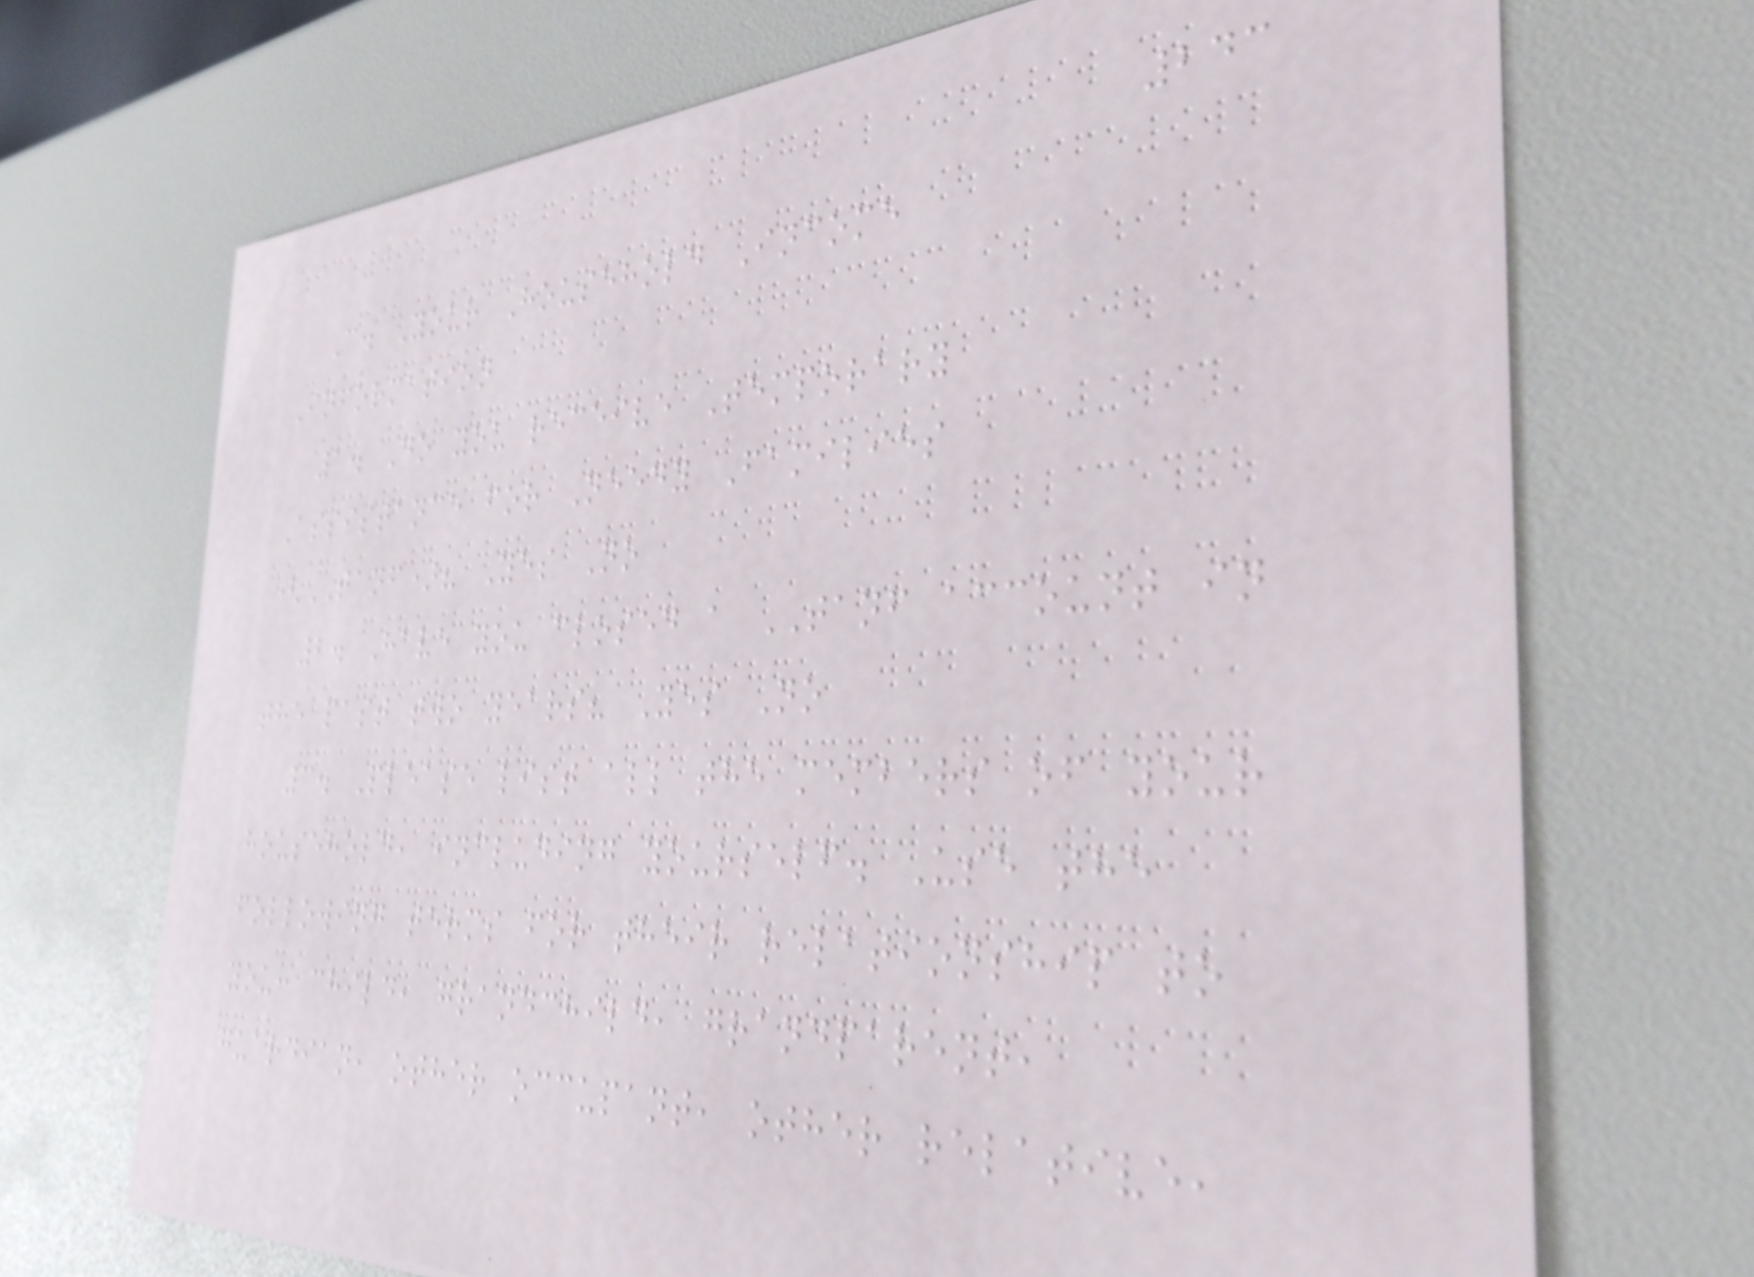243
C. Your Household Income
Information
1. Do you receive Temporary
Assistance for Needy Families
(TANF)? Yes No
2. Have you closed a TANF account in
the past two years? Yes No
3. Please list all the members of your
household, including yourself. Use the
following terms for their relationship to
you: child, grandchild, grandparent,
guardian, other occupant, other relative,
